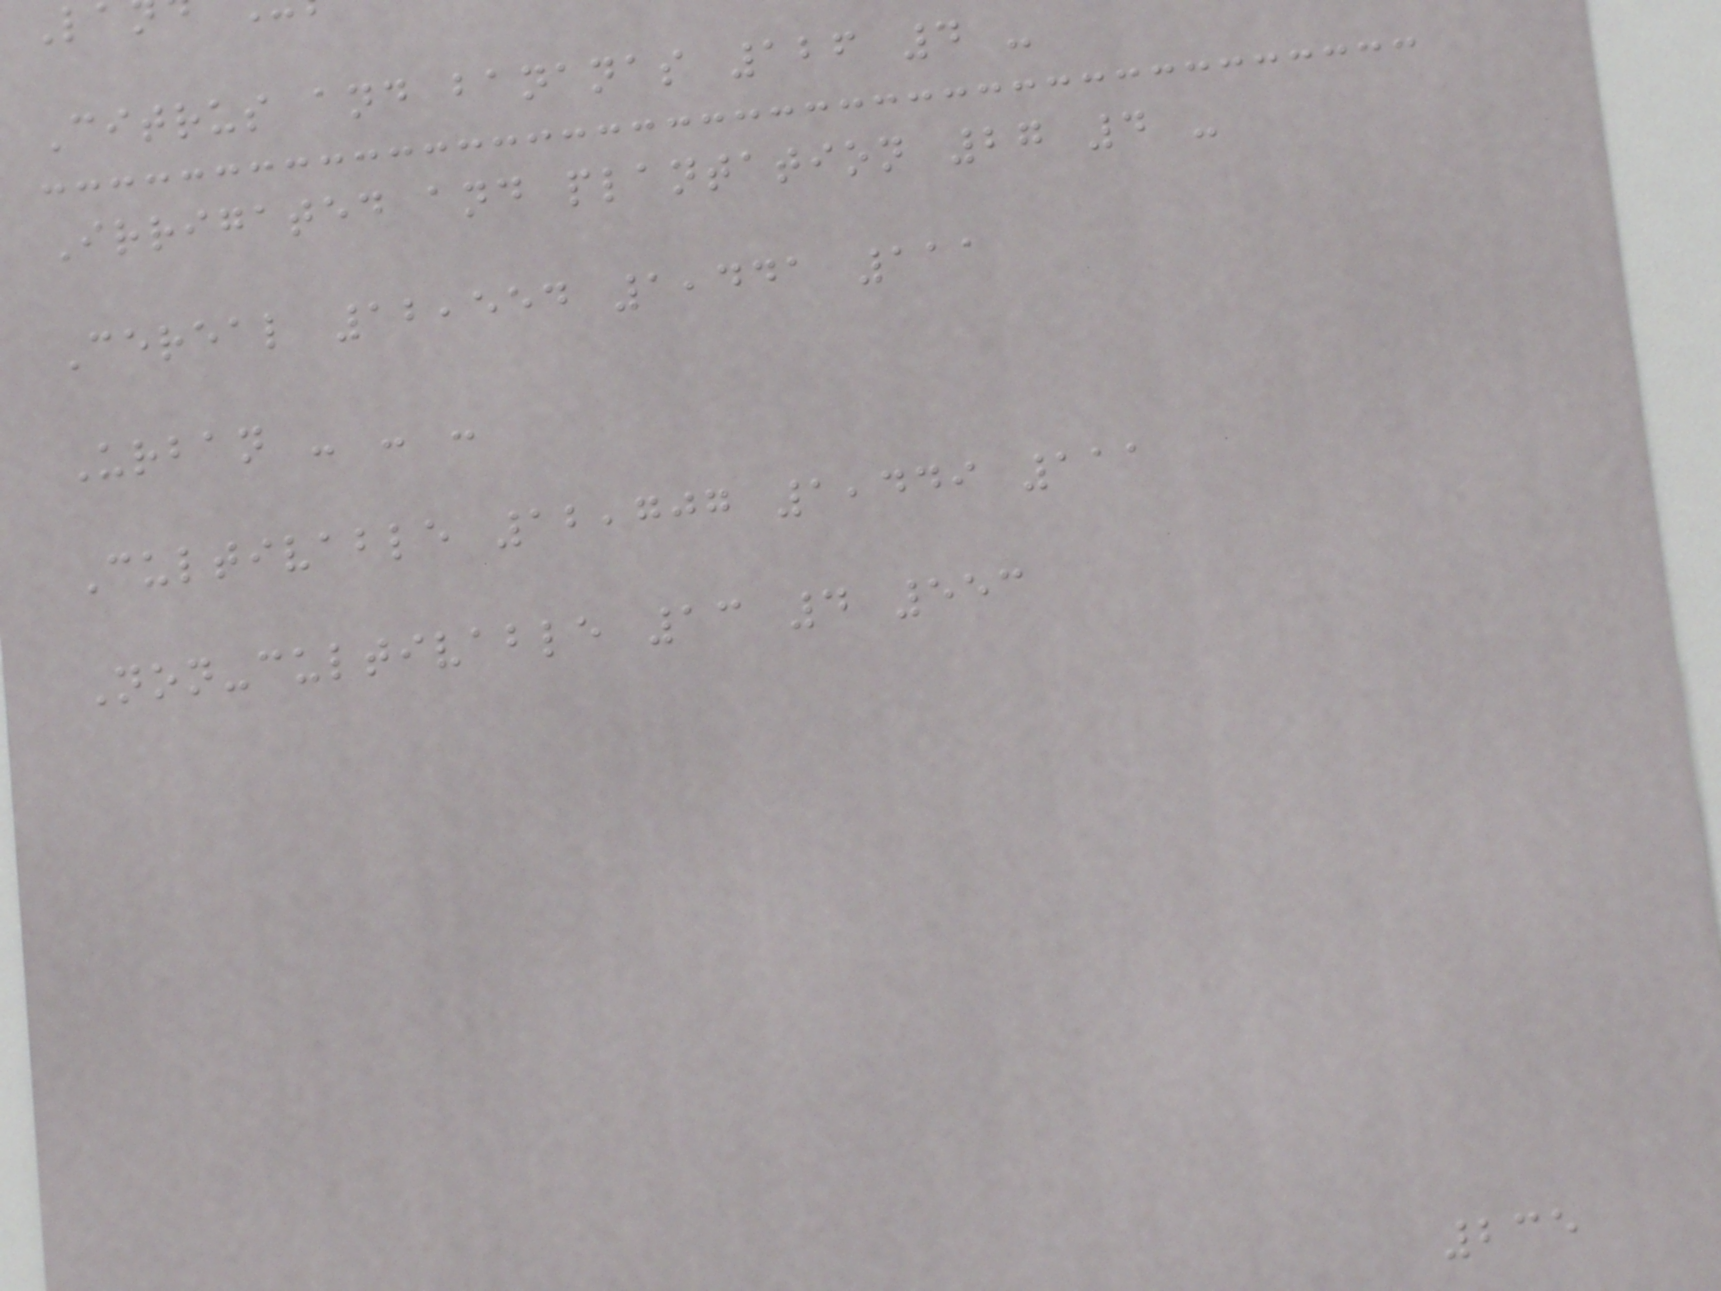Citrus and bananas 126 4 -
Irrigated and plantation 27 4 -
Cereal 12,554 1,441 111
Urban - - -
Cultivable 12,707 1,449 111
Non-cultivable 13 4 553
235
